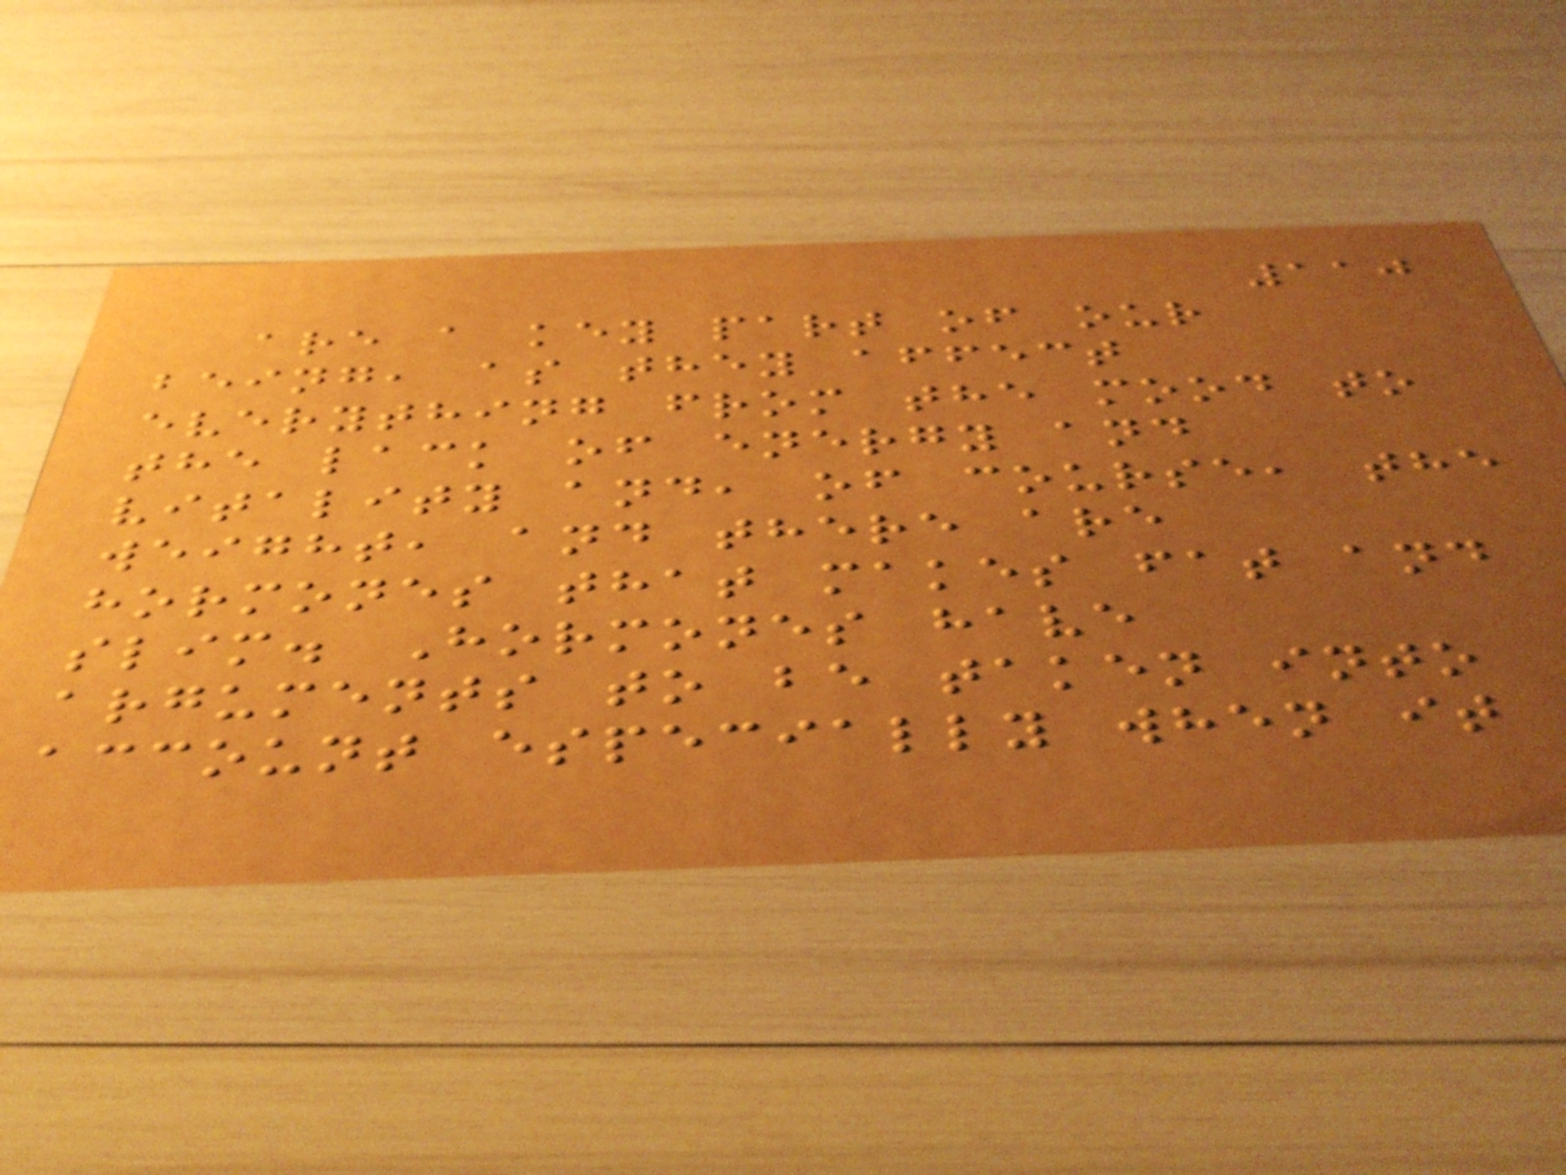110
are a key part of our
being, as they affect
everything from the mood to
the lack of energy and
vitality and, of course, the
weight, and there are
hormones that makes fat and
slim. Hormones have
arguments to be taken into
account especially when it
